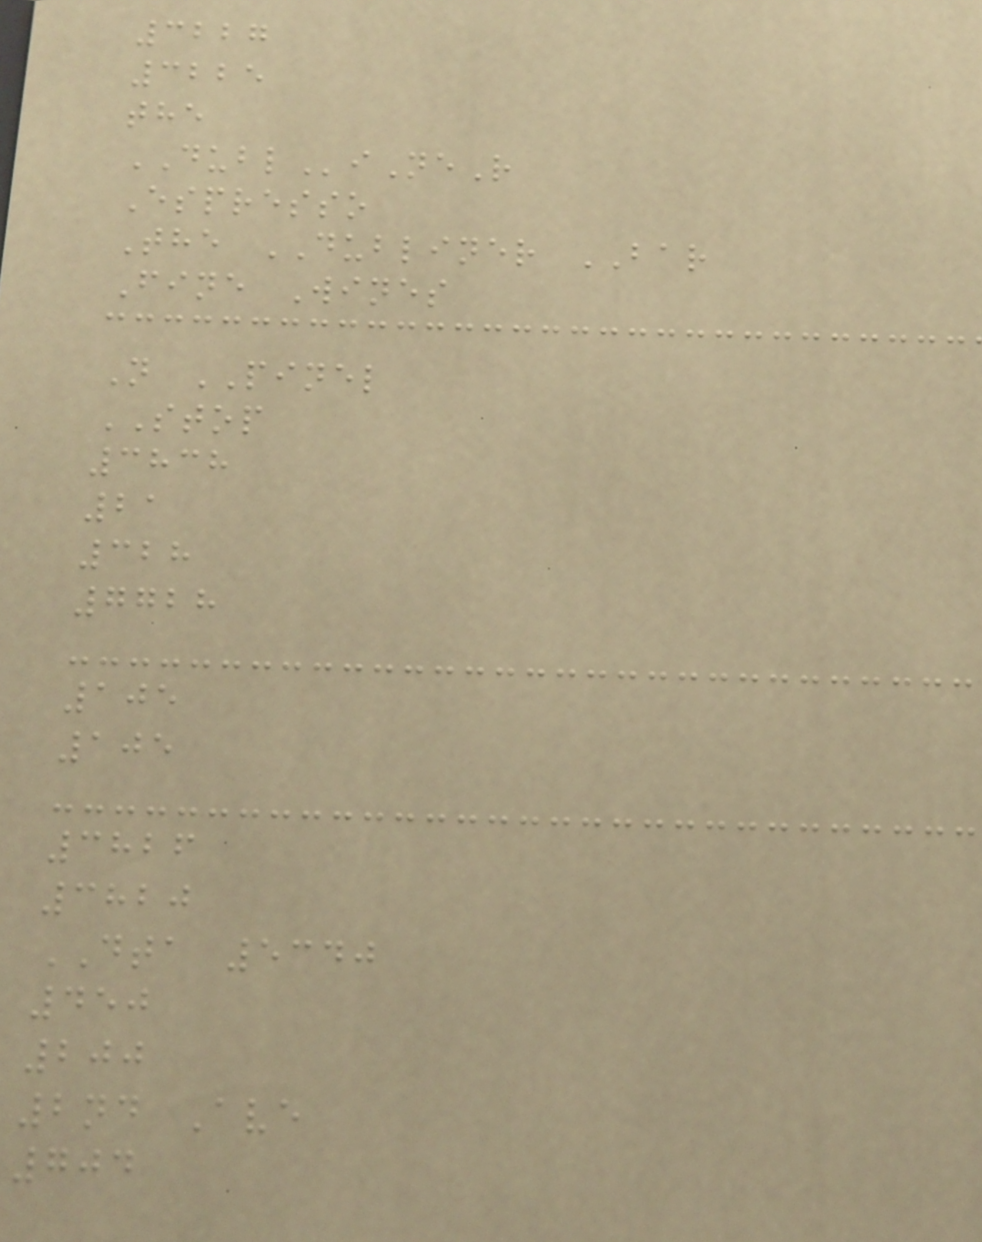3227
3225
the
DUBLiNeR
Espresso
The DUBLINER BAR
Fine Wines
N PINEL
STOP
3838
21
328
7728
105
105
3826
3820
DTA 5340
450
200
2nd Ave
704
